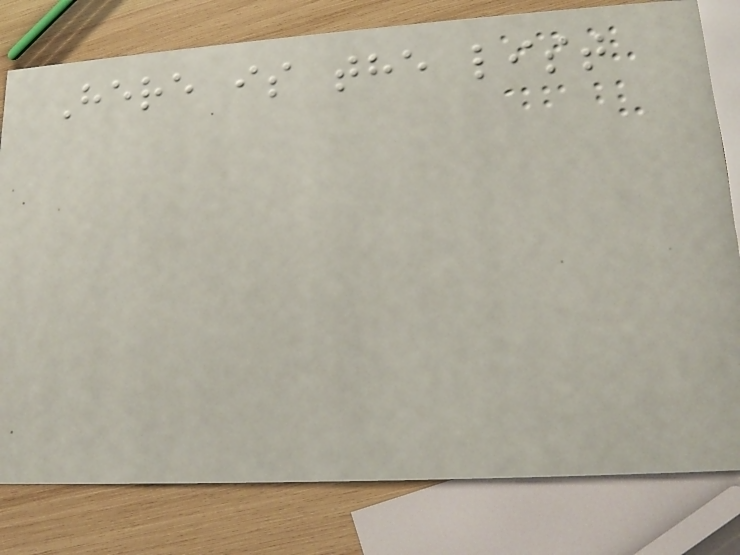Here is the list
